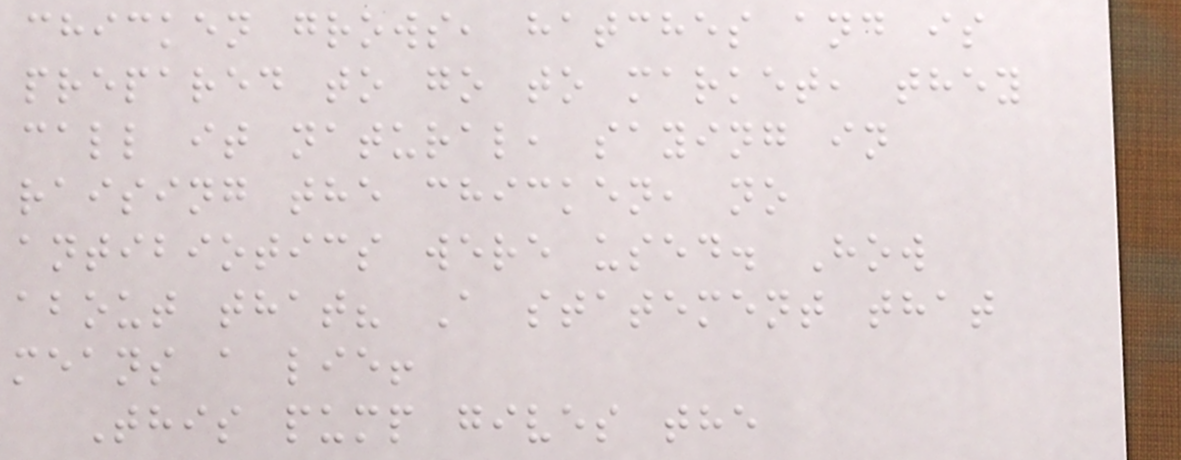chicken grows, hatches and is
prepared to go to market, they
call it natural, saying in
raising the chicken, no
antibiotics were used. How
about that? A statement that
means a lie!
This pump gives the
